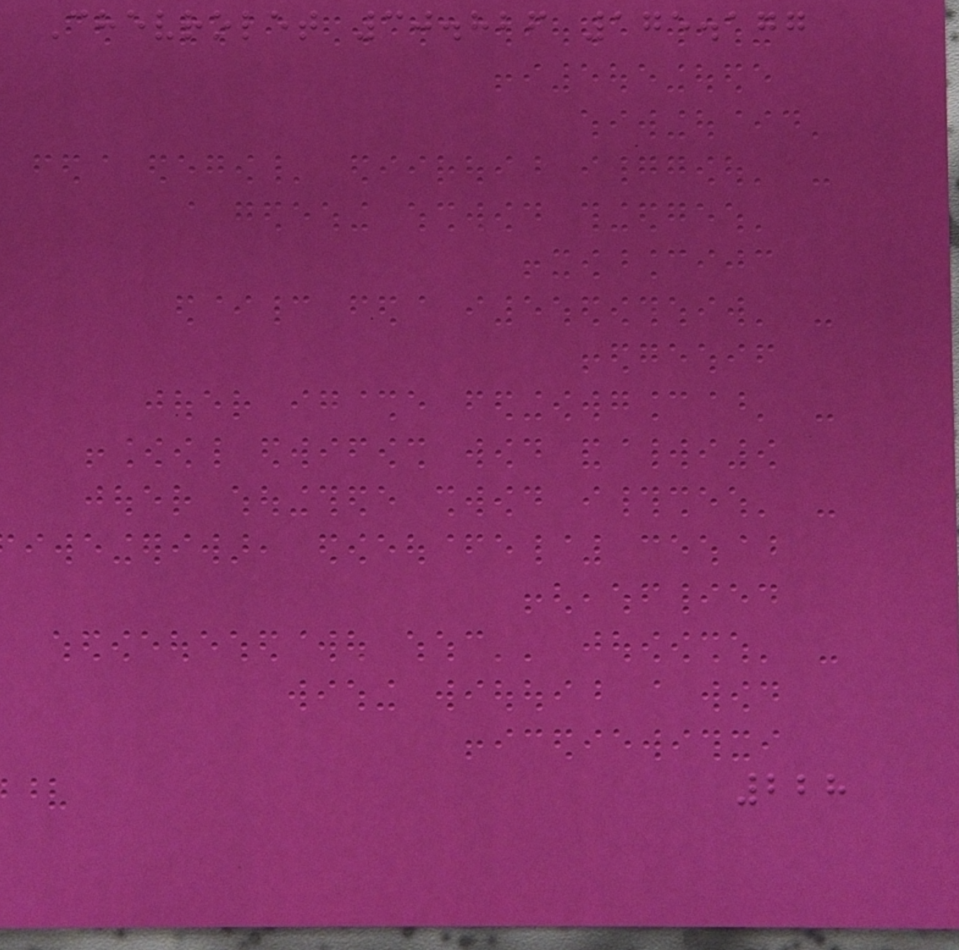Chevrolet 30.826 175.177
228
